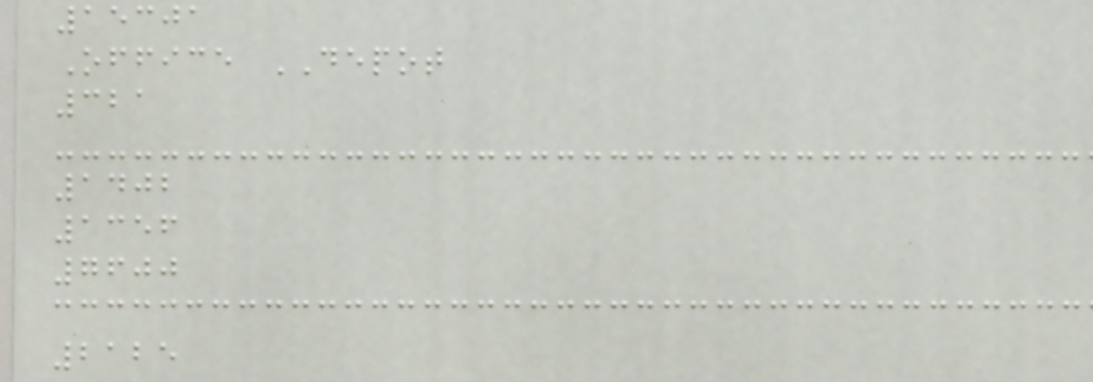15301
Office DEPOT
321
1402
1356
7600
2125
